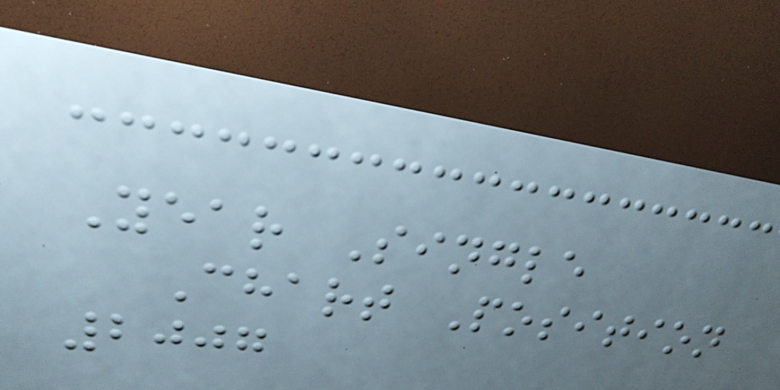Year Single
Chart Position
2007
